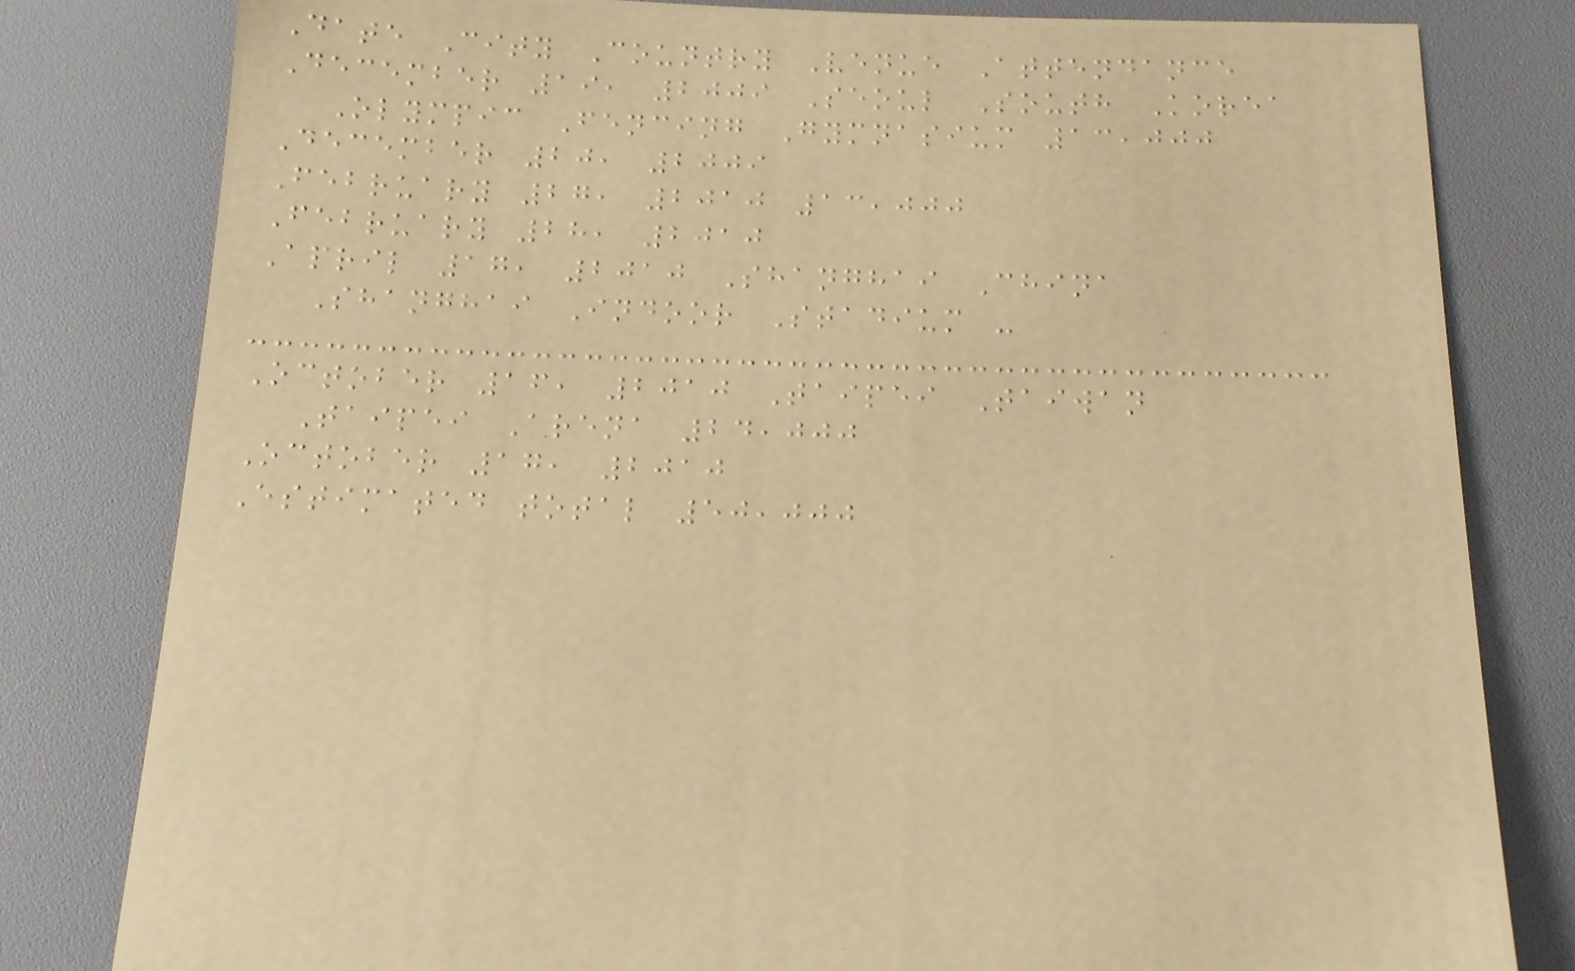Date City Country Venue Attendance
December 19, 2009 Seoul South Korea
Olympic Fencing Gymnasium 13,000
December 20, 2009
February 27, 2010 13,000
February 28, 2010
April 17, 2010 Shanghai China
Shanghai Indoor Stadium -
October 16, 2010 Taipei Taiwan
Taipei Arena 24,000
October 17, 2010
Estimated total 50,000
